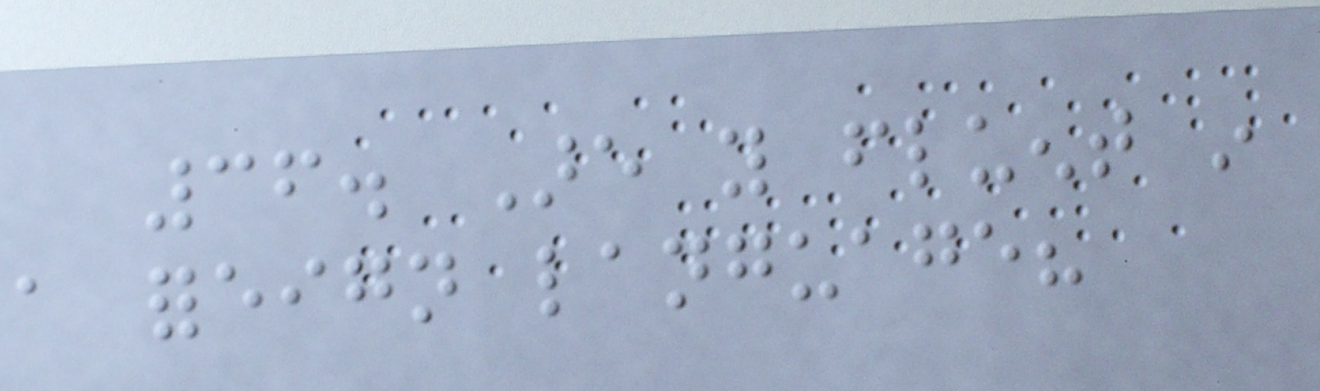36. Are you fluent in
a foreign language?
